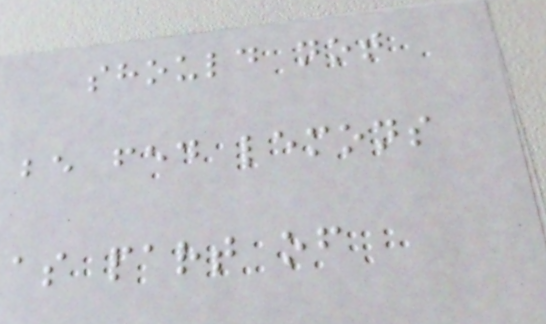should not
be fed lemons
as part of
